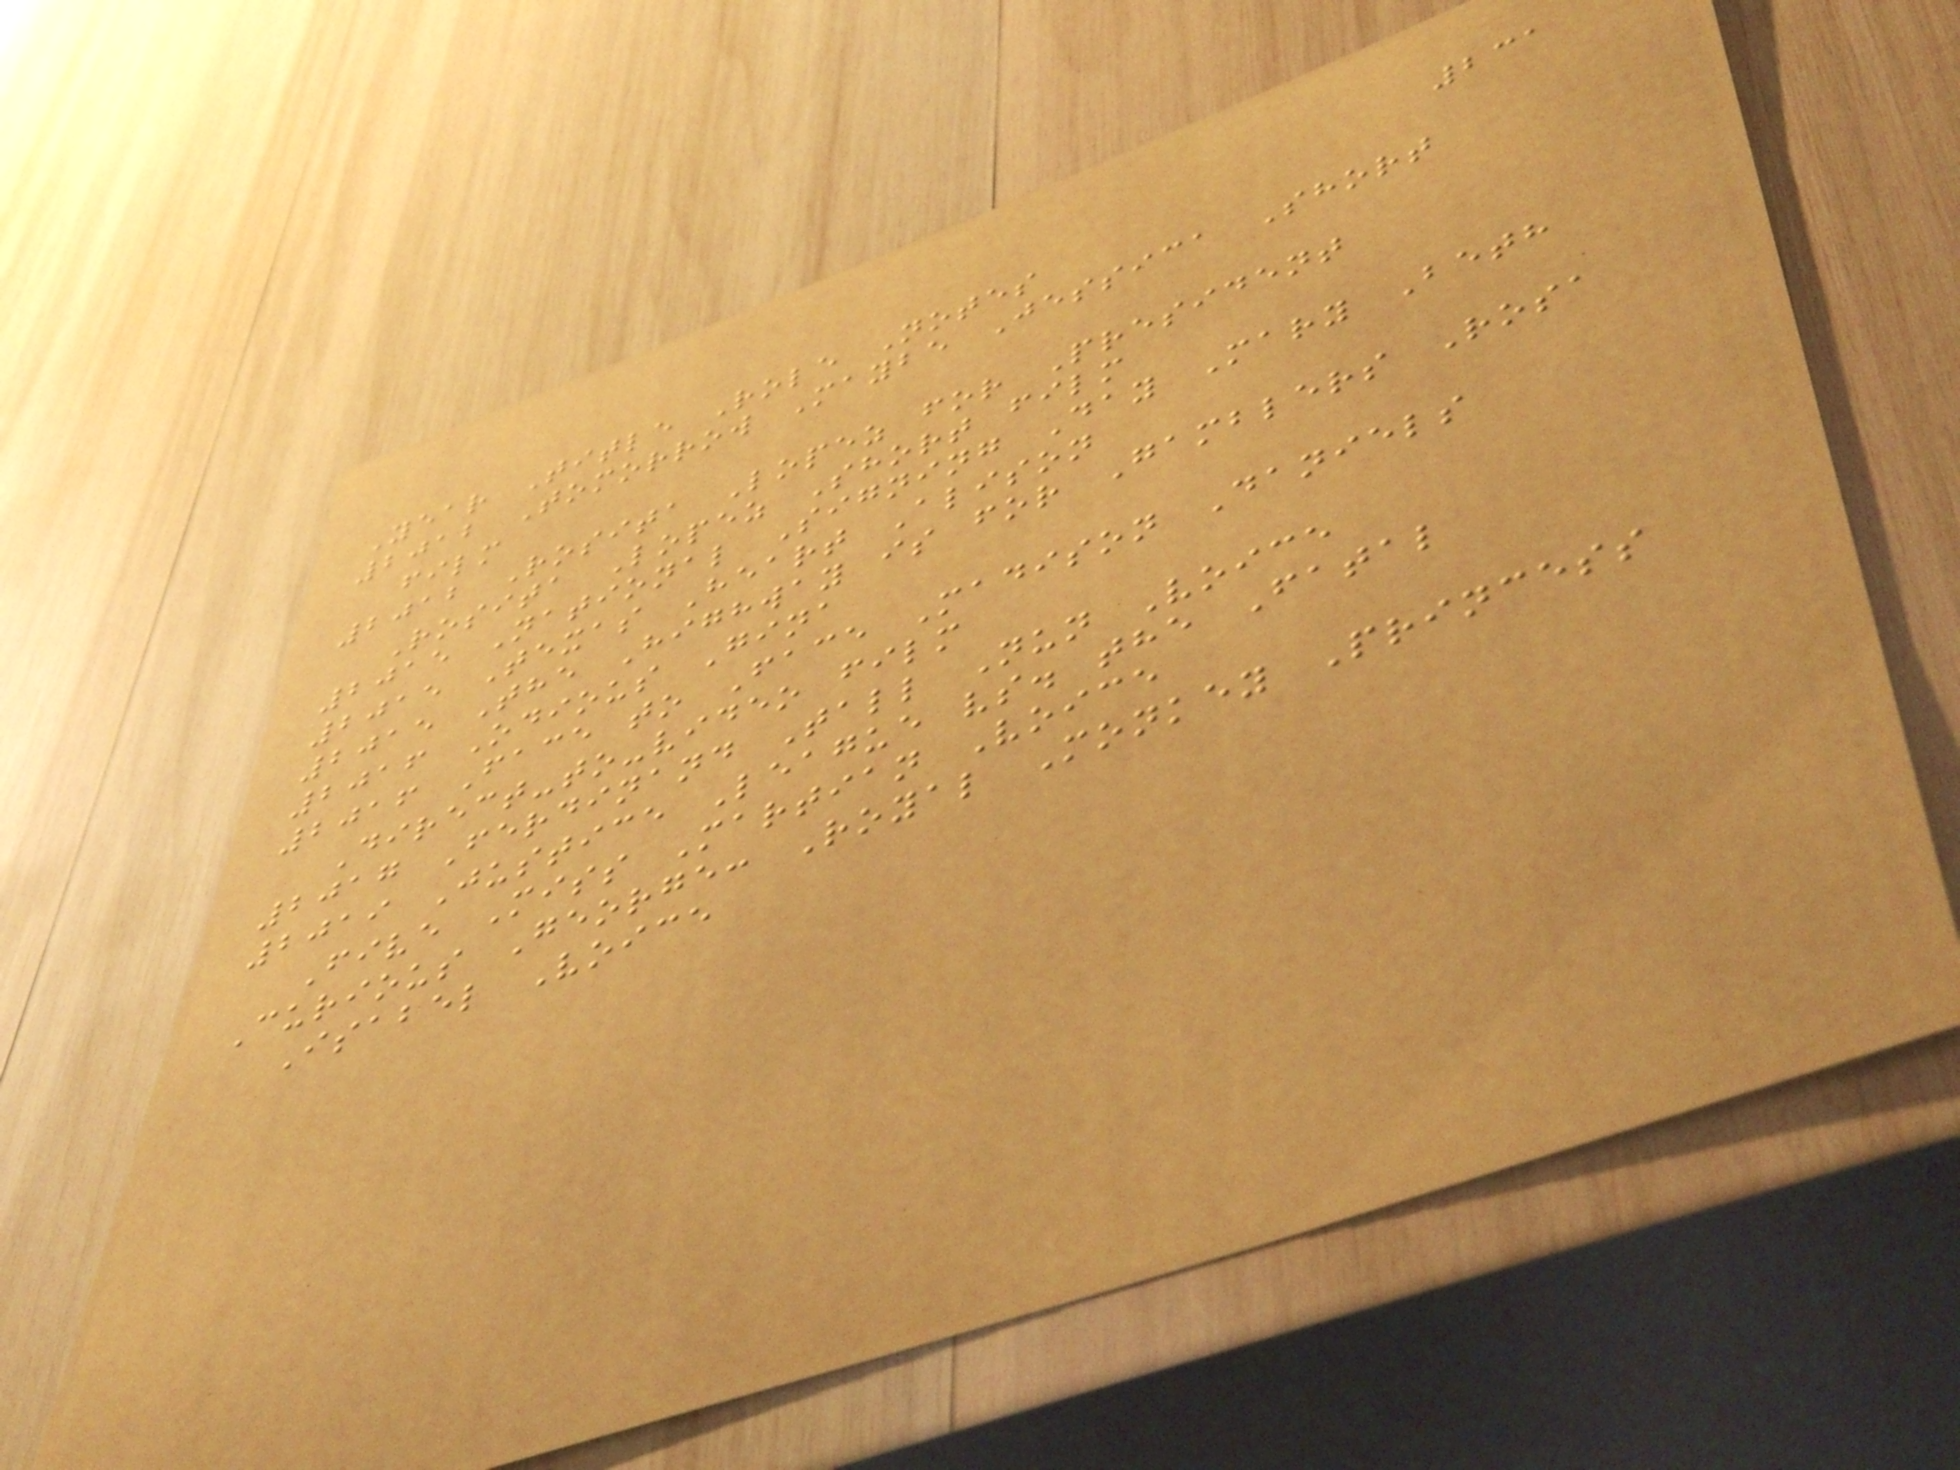231
Year Title Role Notes
2012 Tomorrow Maybe Jessica Short
film
2012 Rosita Lopez for President
Rosita Lopez Short film
2015 National Signing Day Mary Beth
2015 Texas Heart Alison
2015 The Highway is for Gamblers Rosa
2016 Odious Gina
2016 Face to Face Madison Daniels
Direct-to-video film
2017 Ferdinand Tall Nun Voice
2019 Justice League vs. the Fatal
Five Miss Martian Voice
Curious George: Royal Monkey Princess
Isabel Voice
